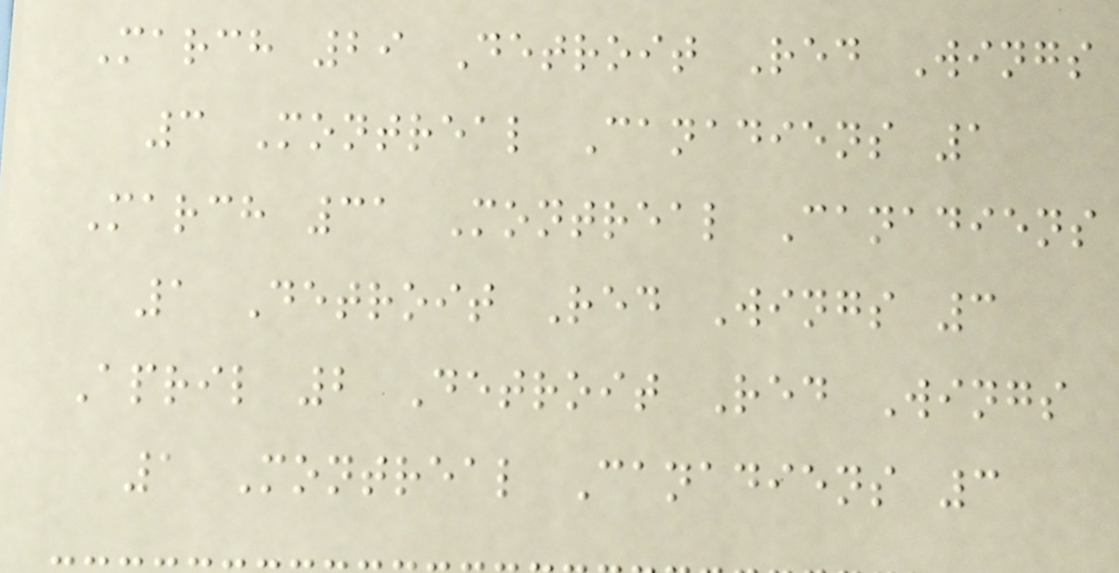March 29 Detroit Red Wings
3 Montreal Canadiens 1
March 31 Montreal Canadiens
1 Detroit Red Wings 3
April 2 Detroit Red Wings
1 Montreal Canadiens 3
